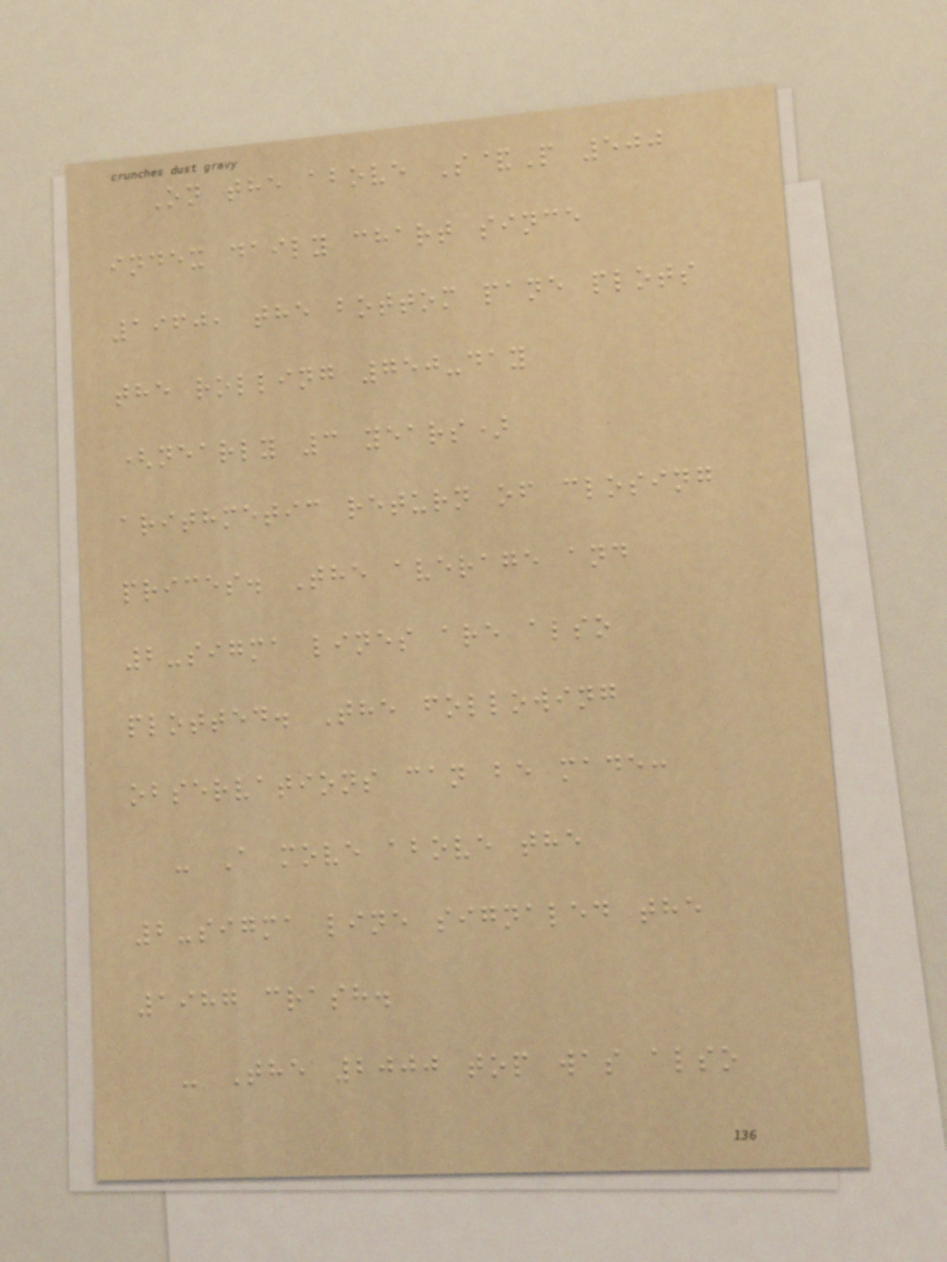On the above S&P 500
index daily chart since
1960, the bottom pane plots
the rolling 750-day
(nearly 3 years)
arithmetic return of closing
prices. The average and
2-sigma lines are also
plotted. The following
observations can be made:
- A move above the
2-sigma line signaled the
1987 crash.
- The 2000 top was also
